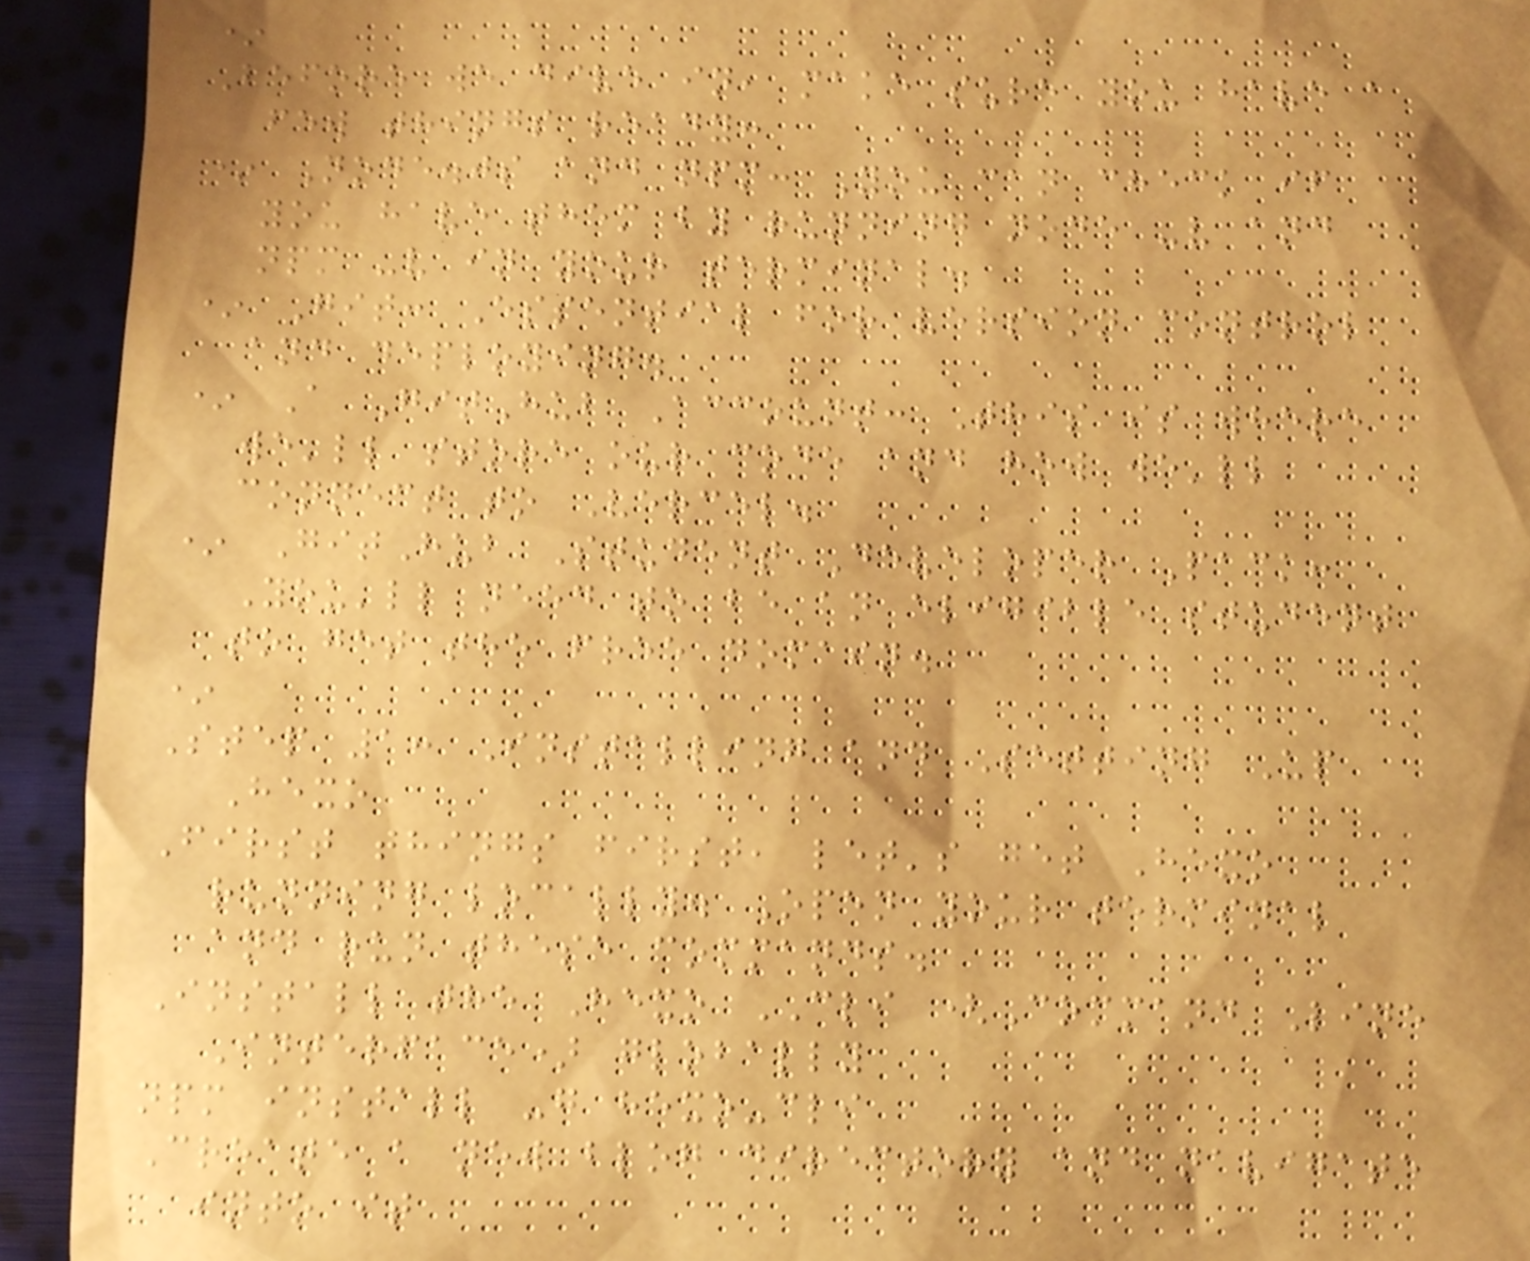*
Before we dive in, make sure you have a
few things ready:
* Node.js and npm: You can check if
you have them by running node -v and
npm -v in your terminal.
* Git: Essential for version control
and deploying.
* A GitHub Account: This is where
we'll store our code and how we'll
connect to Vercel.
* GitHub Student Developer Pack:
You'll need to be an eligible student
to get the free domain.
*
Step 1: Installing and Setting Up
Hexo
First things first, let's get Hexo
running locally. Open your terminal
and run these commands.
Install the Hexo CLI (Command Line
Interface) globally
npm install -g hexo-cli
Create a new blog directory and navigate
into it
